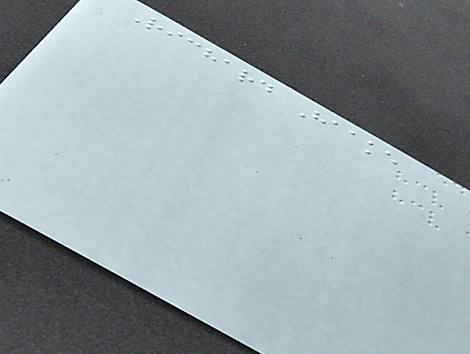Richard Haake
